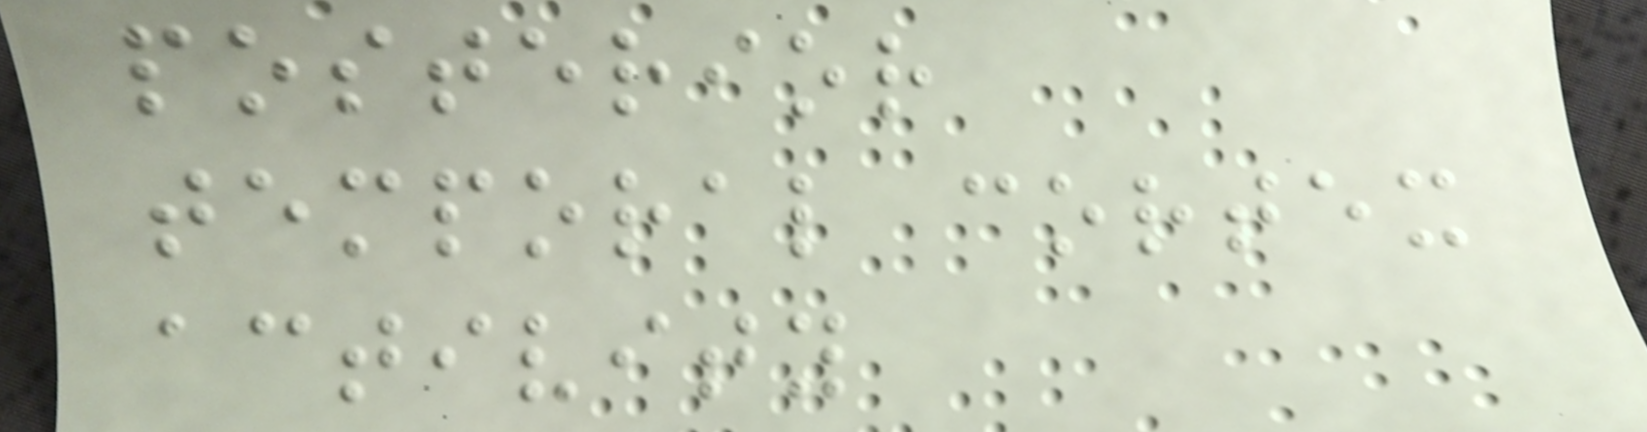posterior
temporal cortex
activity
